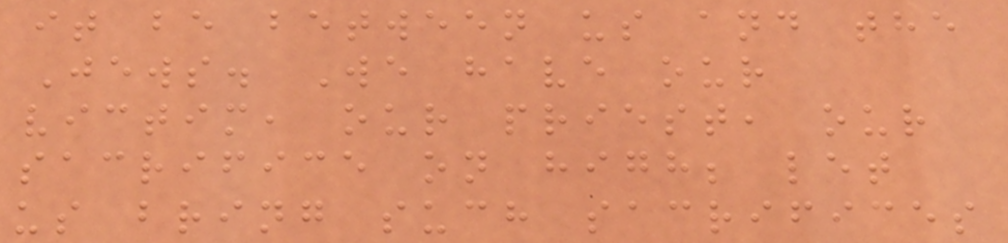it be between us and the
Jews. We have our
victim, our priest, our
sacrifice on high; let
us bring such sacrifices
